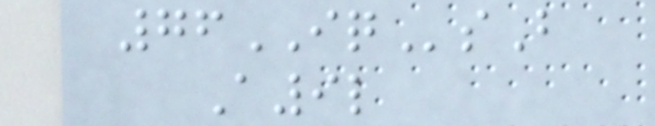76IQsB
A9l
